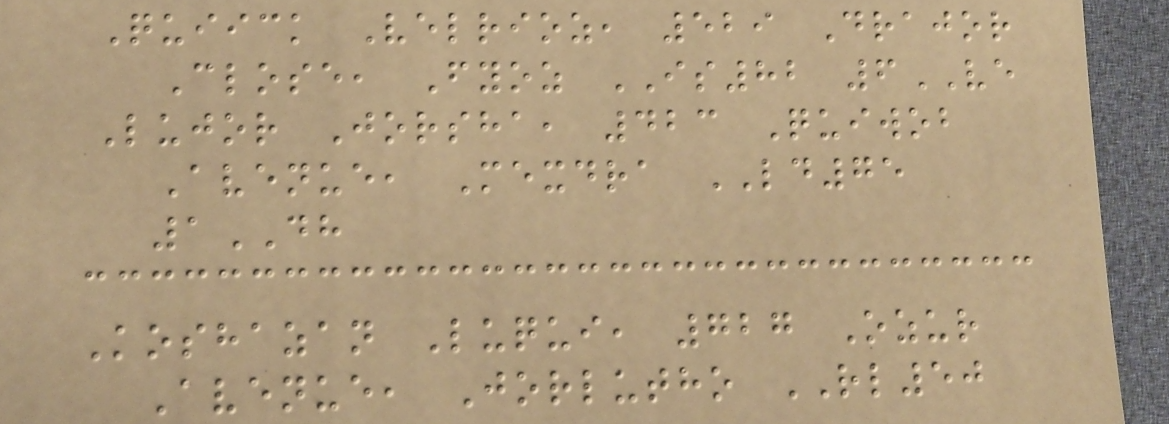Quiick Velrioz, 529 Drajor
Close, Fyoz IS82 6VE
Lujor Jorsha, 423 Quiwob
Avenue, Mexdra LD75
1DH
Koshazan Luqui, 727 Ozur
Avenue, Jorlutho RL50
